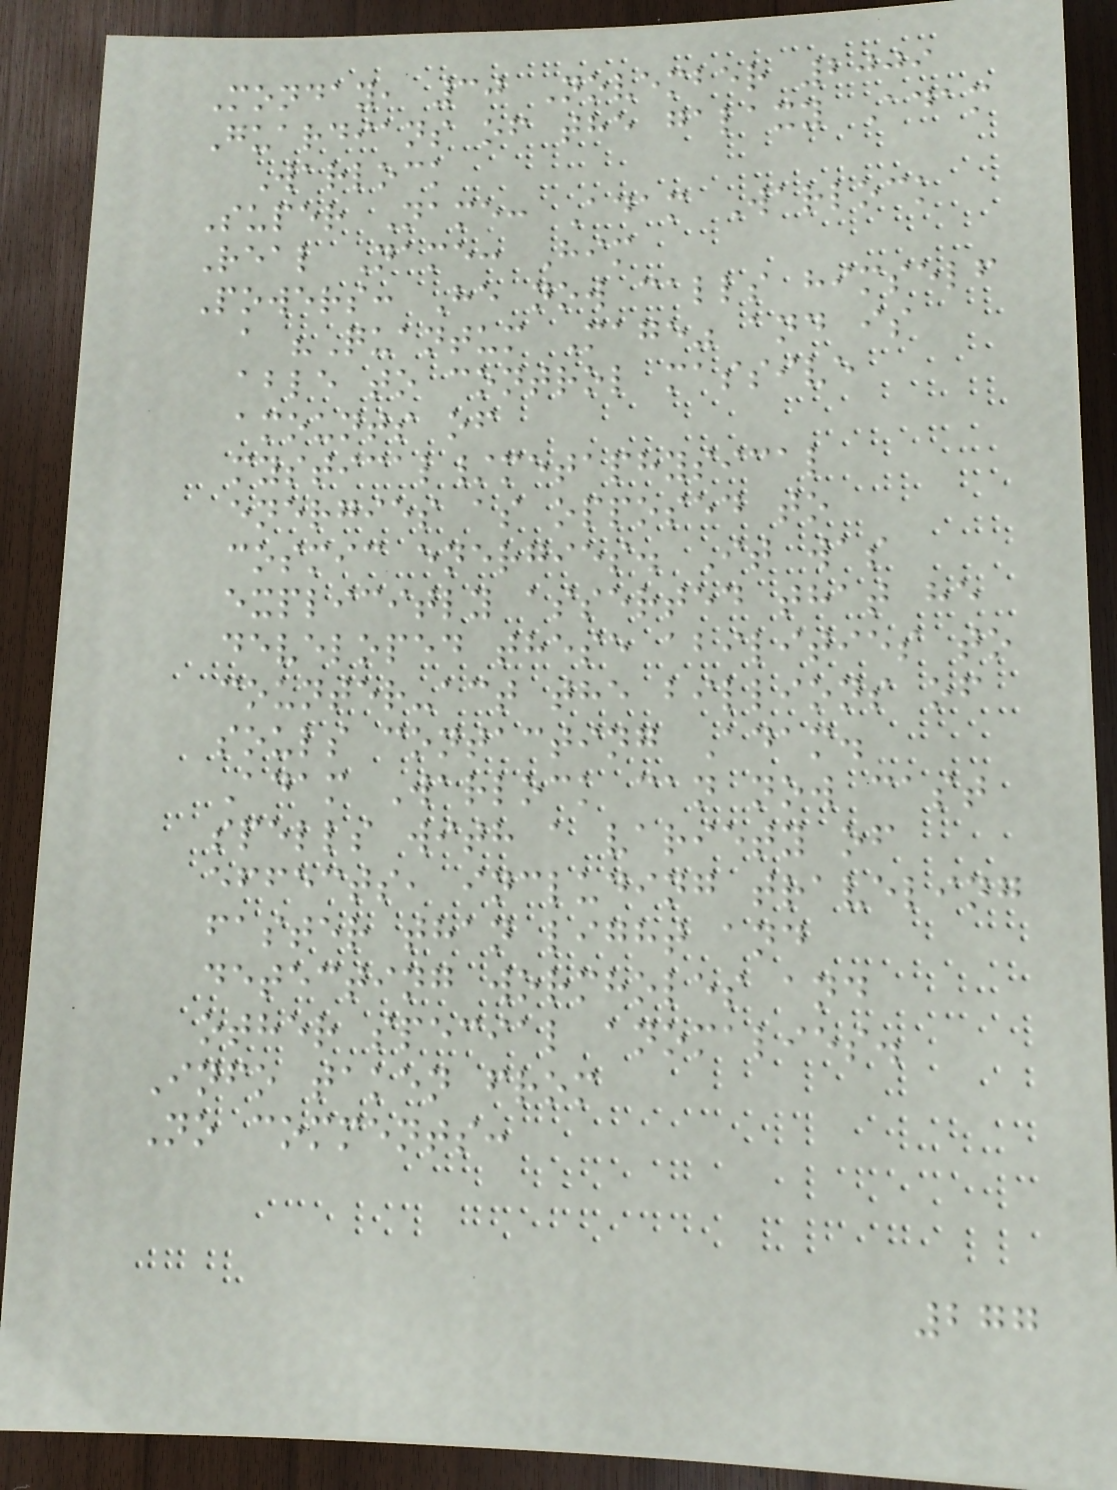Monday, 30 November 2009
Guardians of the galaxy Adam
Warlock
Super Name: Adam Warlock
Real Name: Him
Powers: He now calls himself
a "Quantum Mage" and is
able to control massive
amounts of
mystical/metaphysical
energies as opposed to
cosmic energies. It was
explicitly asserted that he
developed these abilities to
counter-act the billions of
souls contacting Adam.
Adam Warlock can now cast
spells with a variety of
effects, including traveling
faster than light and
detecting wormholes and
other special anomalies.
Info taken from
No comments:
277
